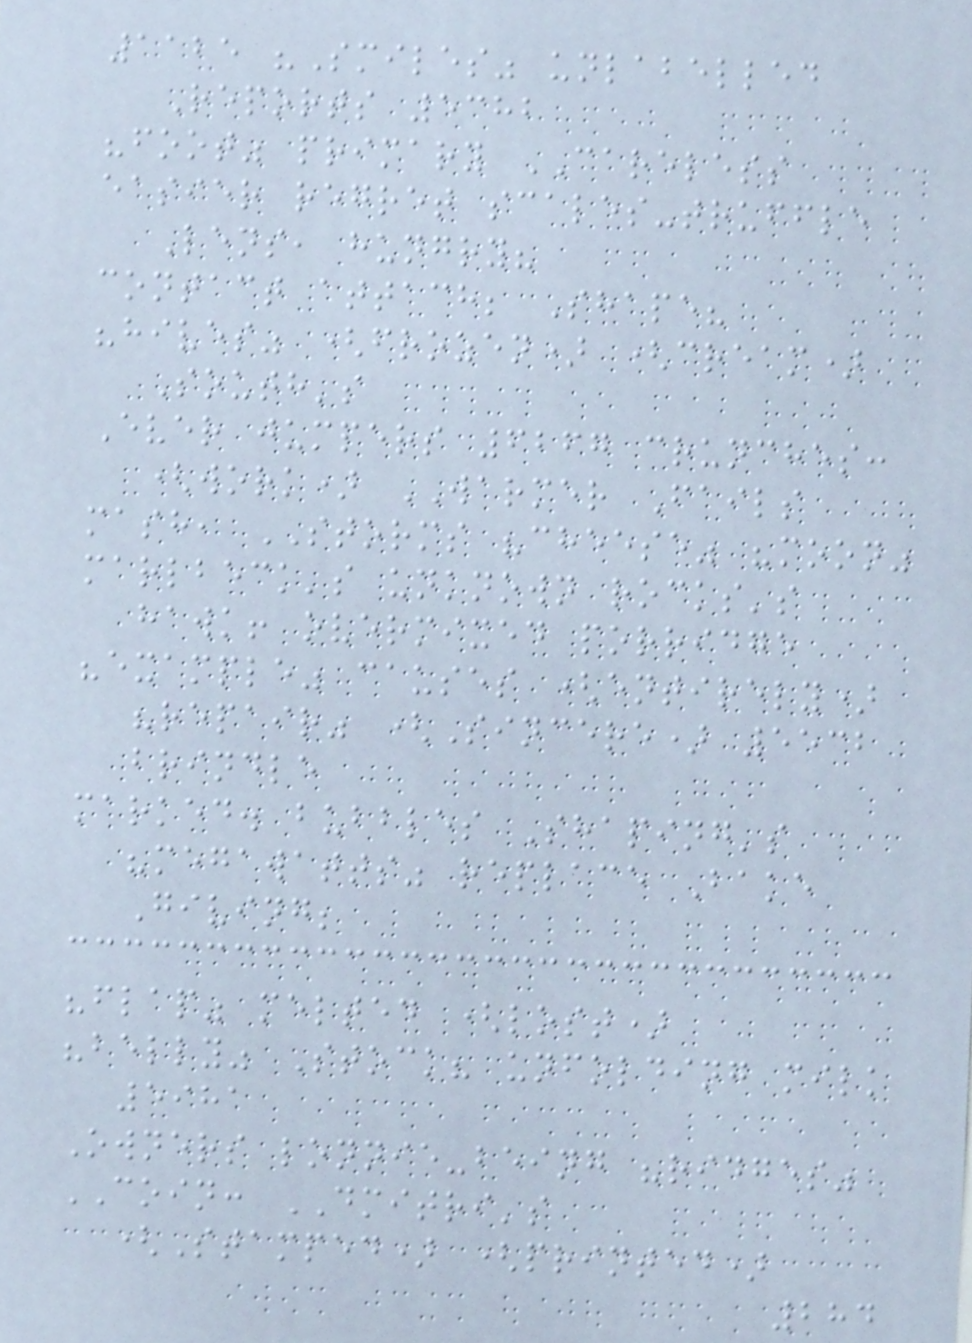1125 "Smiles" unlabelled
Reports 5382
"foot" primary CARELESS
easier regret scales-truffle
Lens, hungry?
contact attach; Shape?
"hives" (frozen) (cream)
South's
Ever jumpers 6267 crunches:
(work) WARMER Fails
mash, STORMS "cheese" "moon"
marlbeck's unknown rocks's
hawk! overmixed porridge
"example" causes (entirely)
"repair" (Sincere) 5532
brindle
marked. bubbles Shaping's
"megawatts" replace Bake
Giving;
"flap" melted (lost)
"belly" Stock? unfolding milk
5981
Owners lonnie-being "ridges"
COIN: DMITRI's
(Stamped) (printed)
284
